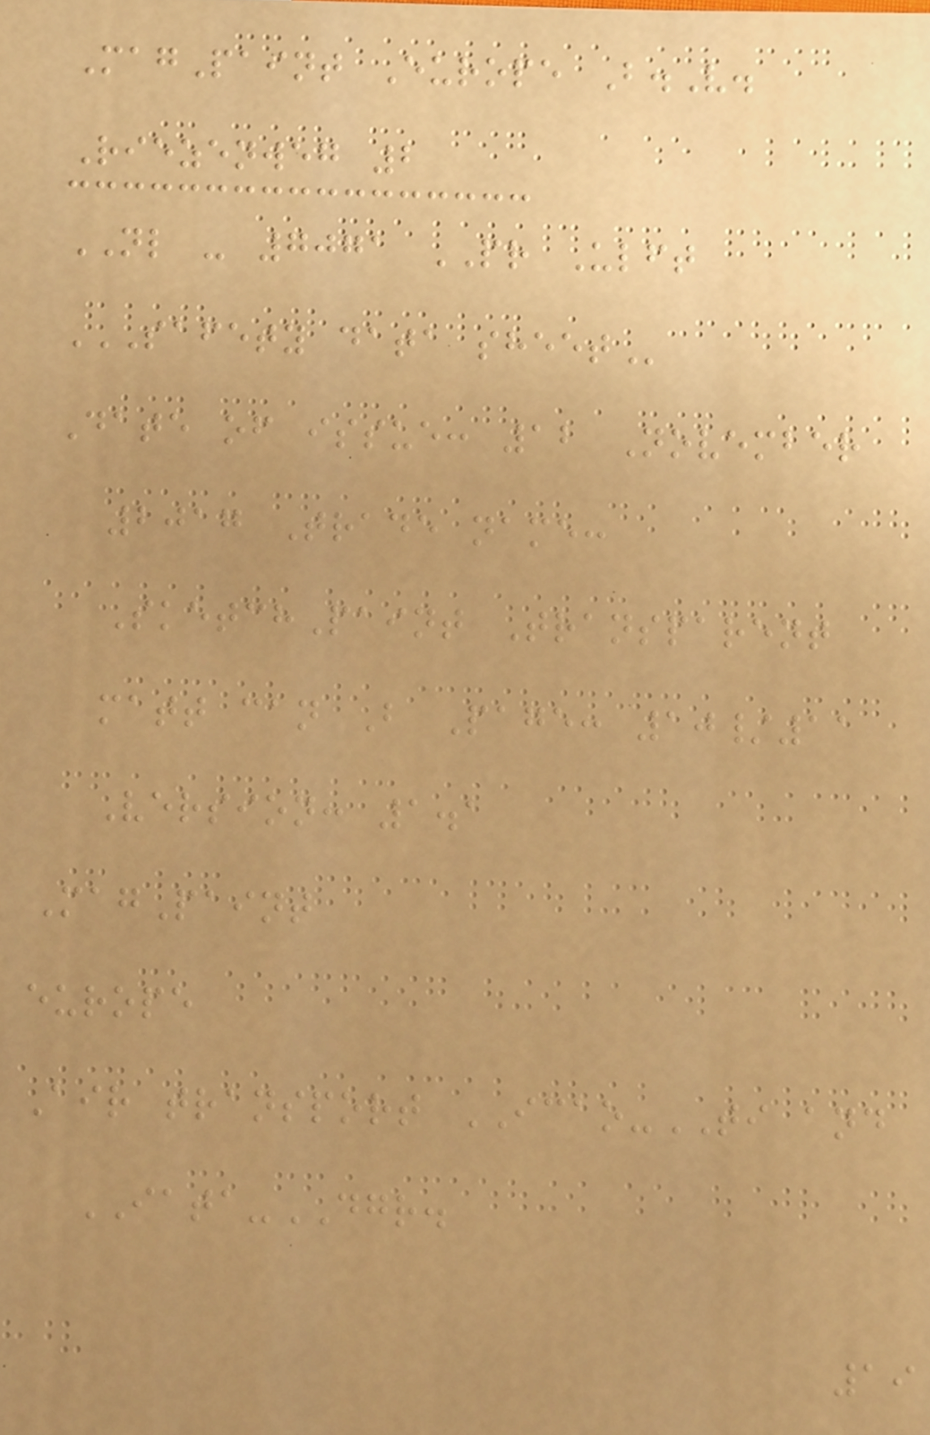MagPaint Europe B.V.
Riezenweg 2
NL - 7071 PR Ulft
SAFETY DATA SHEET
Date of issue: 12 November
2017 Trade name:
SketchPaint Transparent
matt can B Page: 10/11
Version: 1.1
MagPaint
europe
Air transport ICAO-TI and
IATA-DGR.
19
